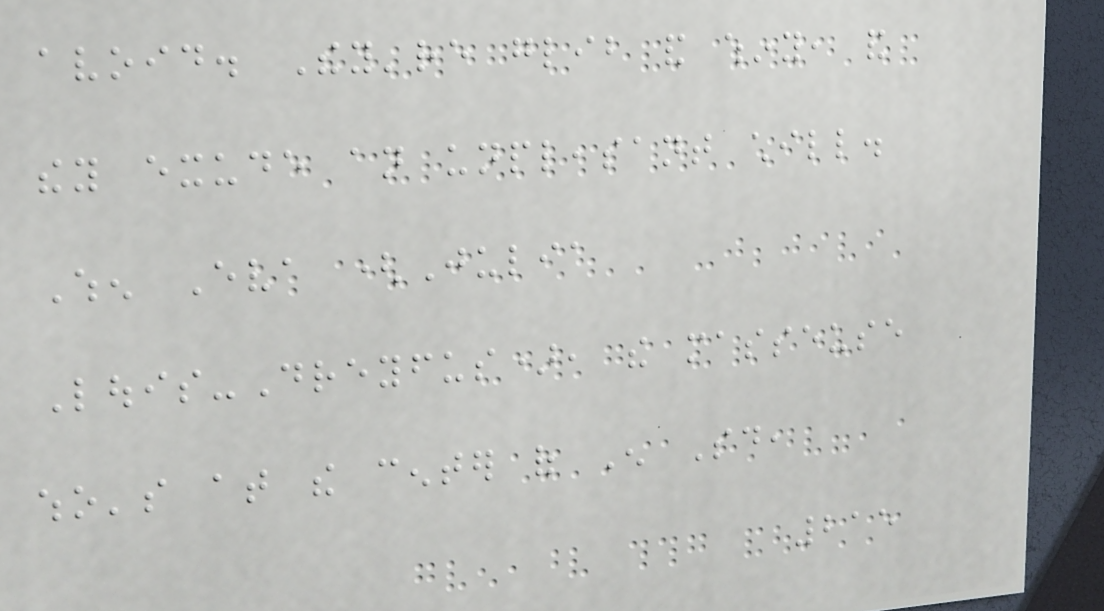avoid. They're glib and whiny, and
they exude an unpleasant chill.
When Eva (Julia
Louis-Dreyfus), the masseuse
who's at the center of Enough Said,
215
